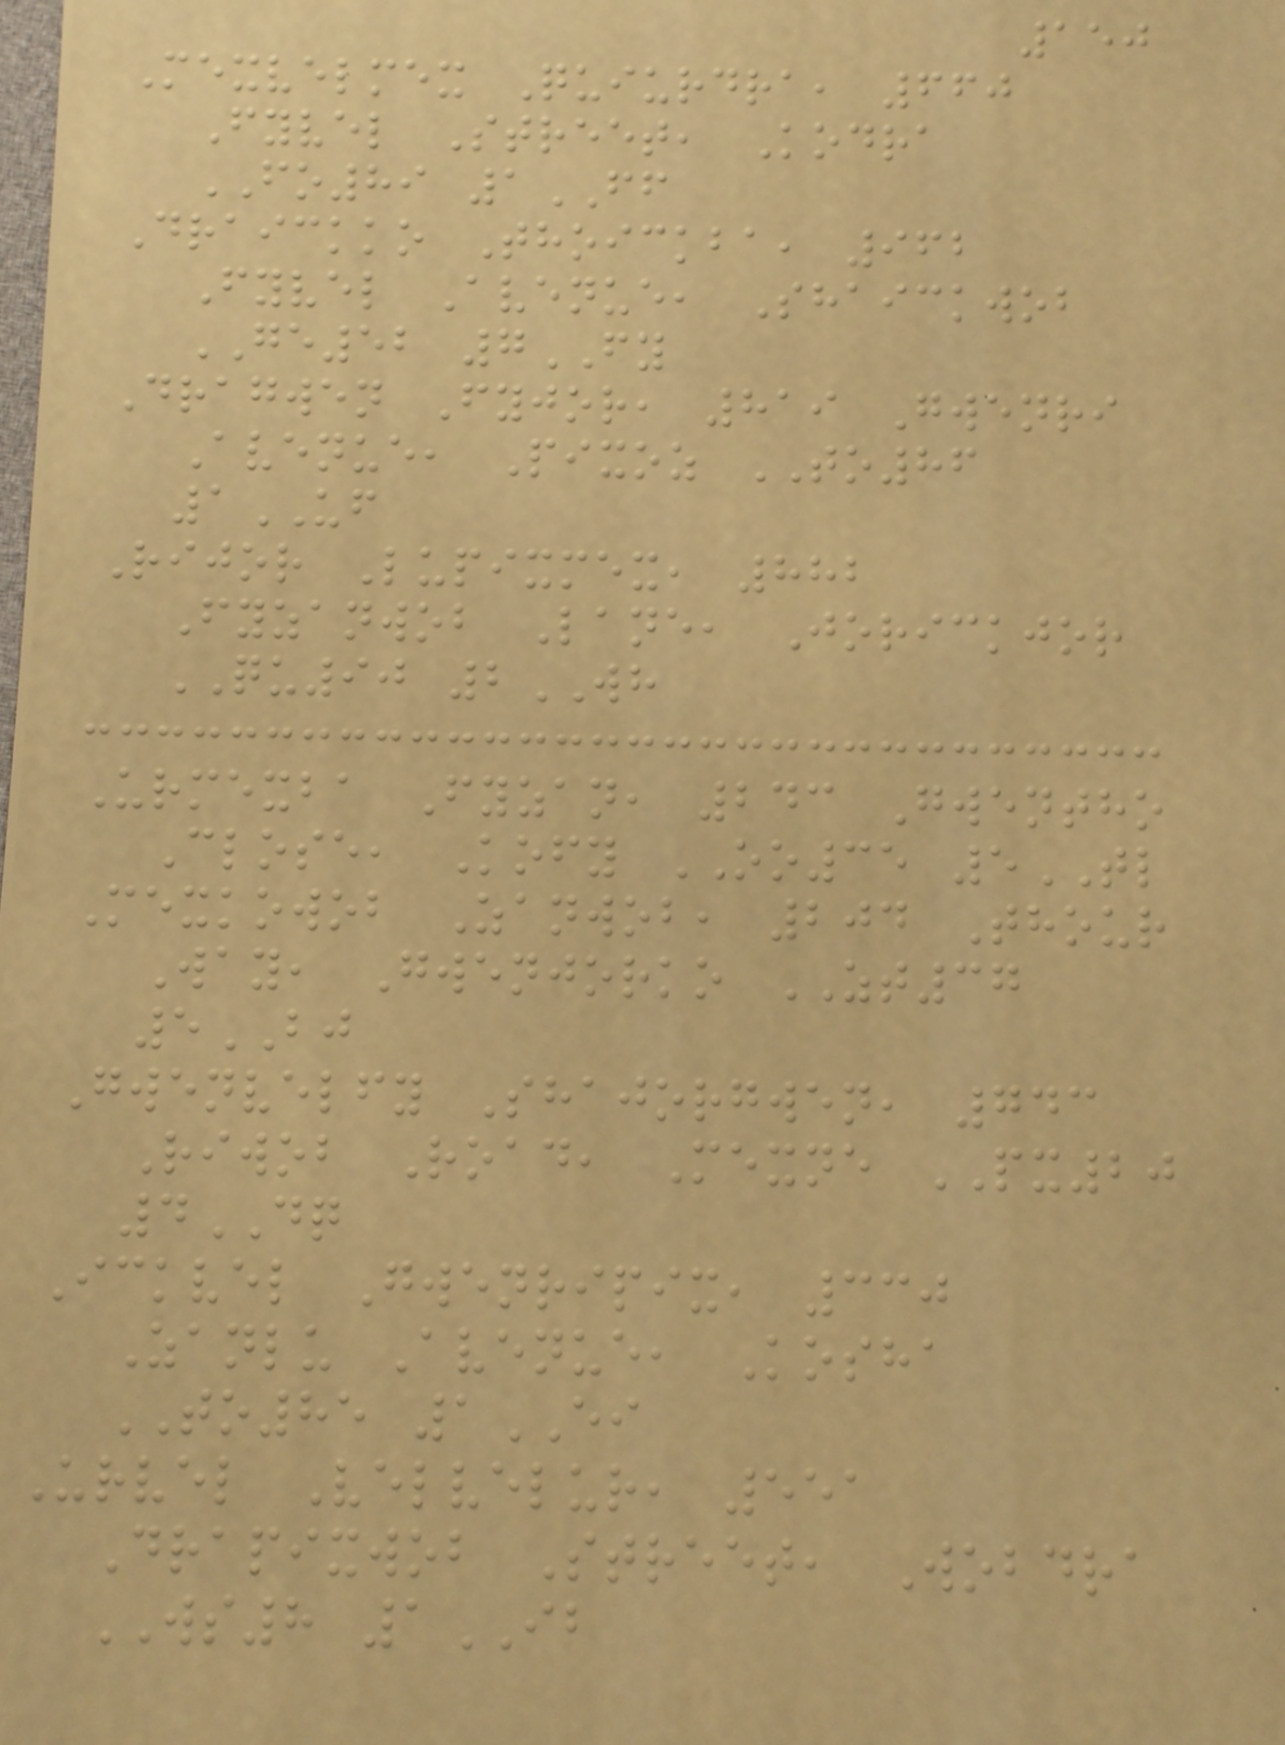150
Mexvelmex Quiurdra, 660
Fyvel Street, Kodra
FO89 1FF
Draickko Thoickba, 962
Fyvel Avenue, Shaickwob
GE52 7FY
Dragwen Fyjor, 819 Gwenri
Avenue, Pixoz TO86
1UF
Rijor Lupixmex, 882
Fyzanwob Lane, Jorickjor
QU90 2WH
Urmexba Fyzan, 243 Gwentho
Close, Kofy OO35 5TL
Mexkowob Zanwob, 204 Thour
Way, Gwenjorko ZT37
5BJ
Gwenvelfy Shajorgwen, 743
Riwob Road, Mexne PX20
4DQ
Ickvel Gwenripix, 330
Zanlu Avenue, Kosha
TO85 1EI
Urvel Velvelur, 551
Drapixwob Street, Wobdra
WS8 1IB
